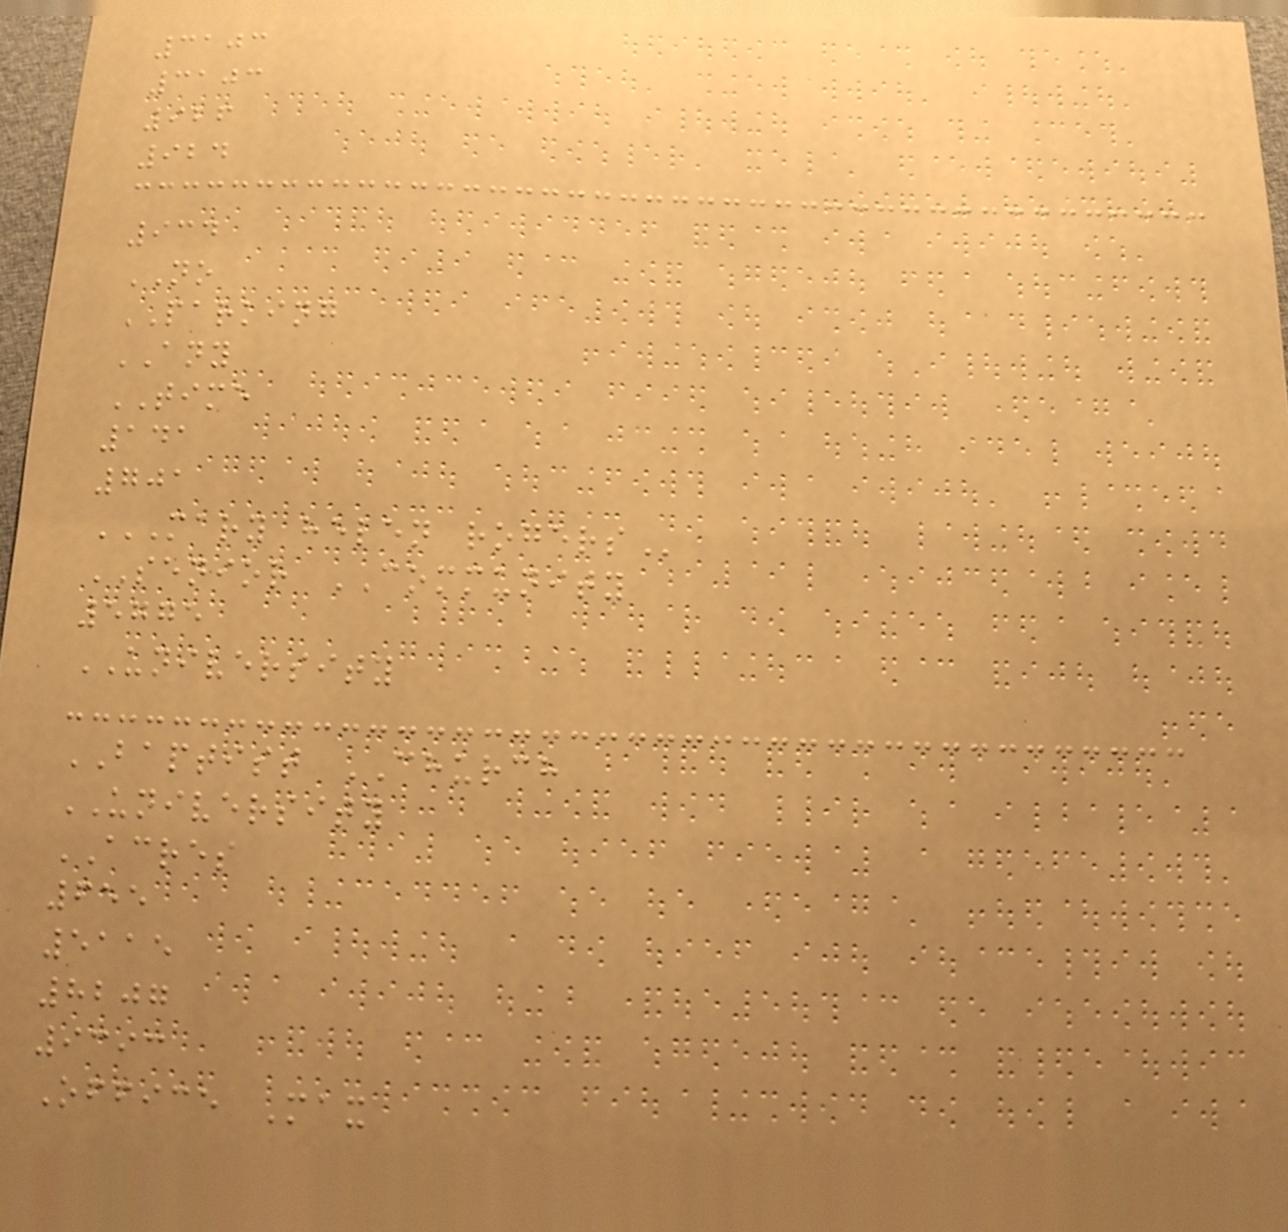3103
3103
926
924
934
NO
PARKING
ANY
TIME
141
701
MARY HELEN ROGERS
SENIOR COMMUNITY
5775
UNIVERSITY
BAPTIST CHURCH
UNIVERSITY
ACRES
655
5115
8207
9393
Office Max
